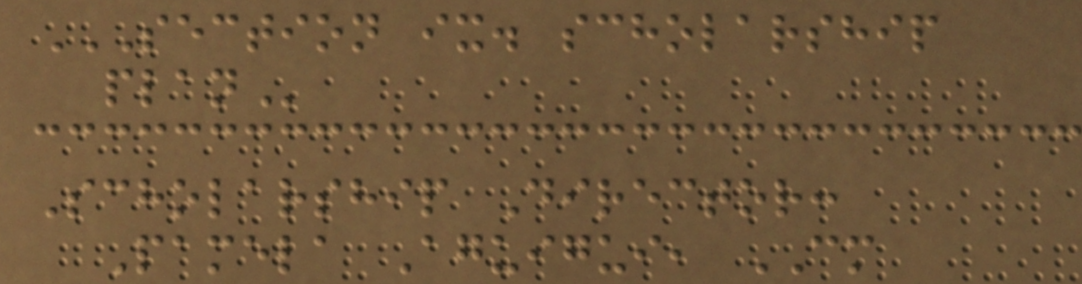SECTION IX. SCHOLARSHIP
PLAN
Scholarship Director:
Pamela Aguigui, CM
